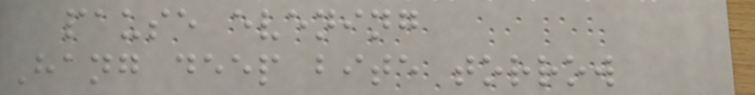pause evening
Hang deep bite torrow
